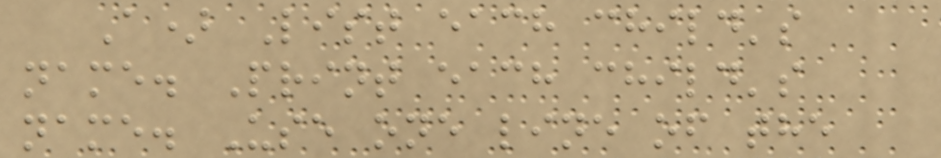A) List each child's
name. Print each child's
name. Use one line of the
